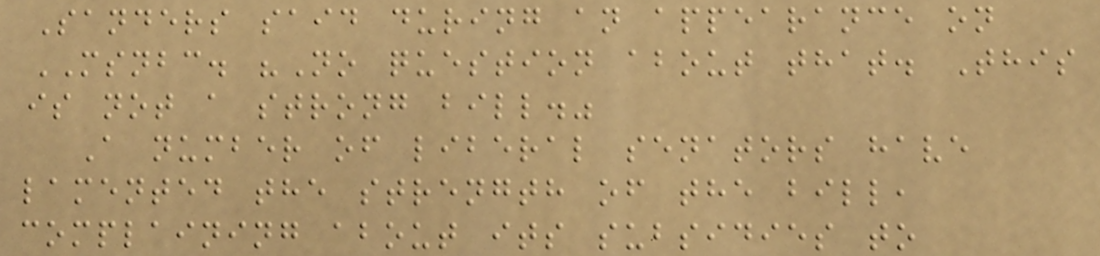Sanders said during an appearance on
MSNBC. "No question about that. This
is not a strong bill."
A number of liberal senators have
lamented the strength of the bill,
complaining about its subsidies to
